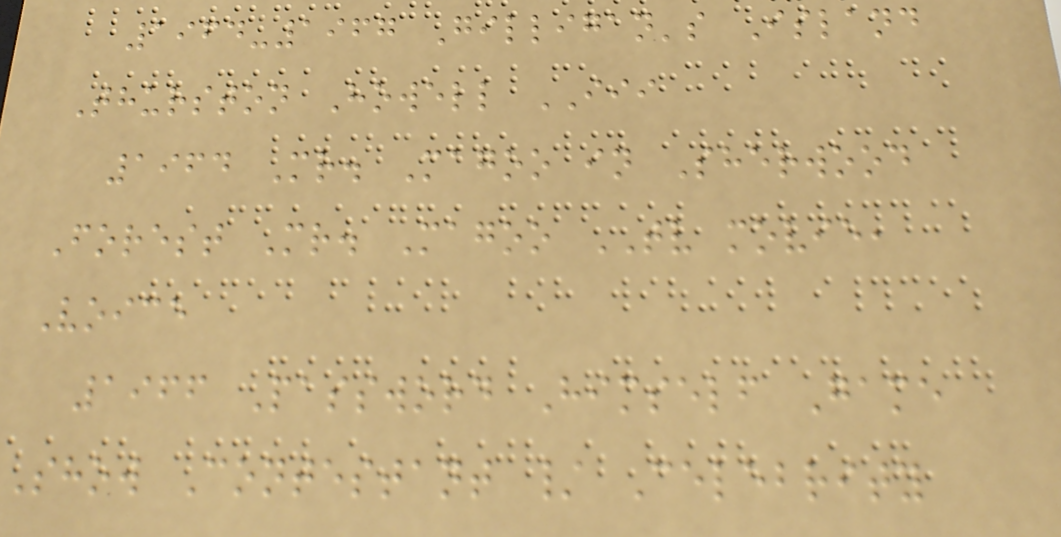1964-1967 Gilligan's Island
Thurston Howell III
1964 Mr. Magoo in Sherwood
Forest Mr. Magoo TV movie,
Voice
1966 Password Himself Game
Show Contestant / Celebrity
